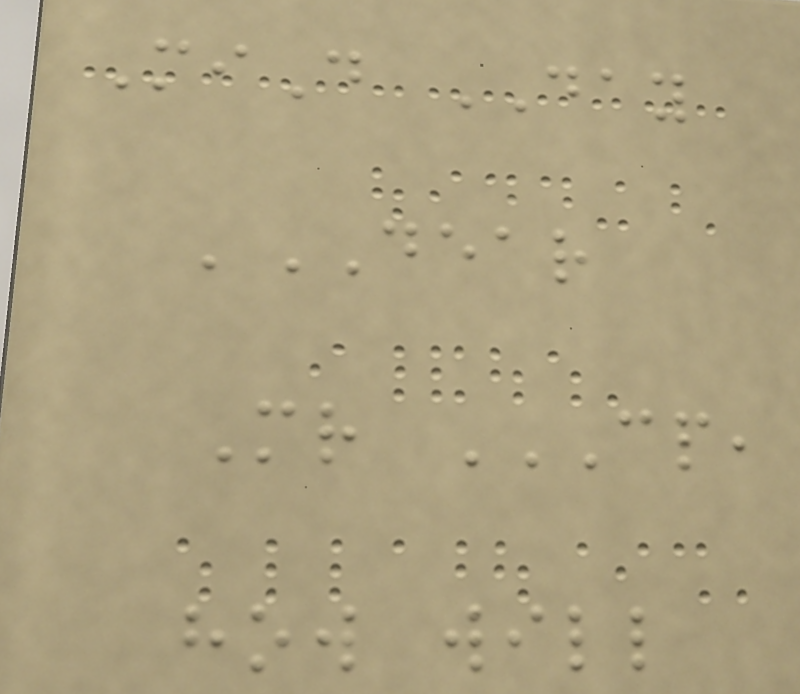MiD DAY
'DEAR
Mr CP,
HOW WILL
